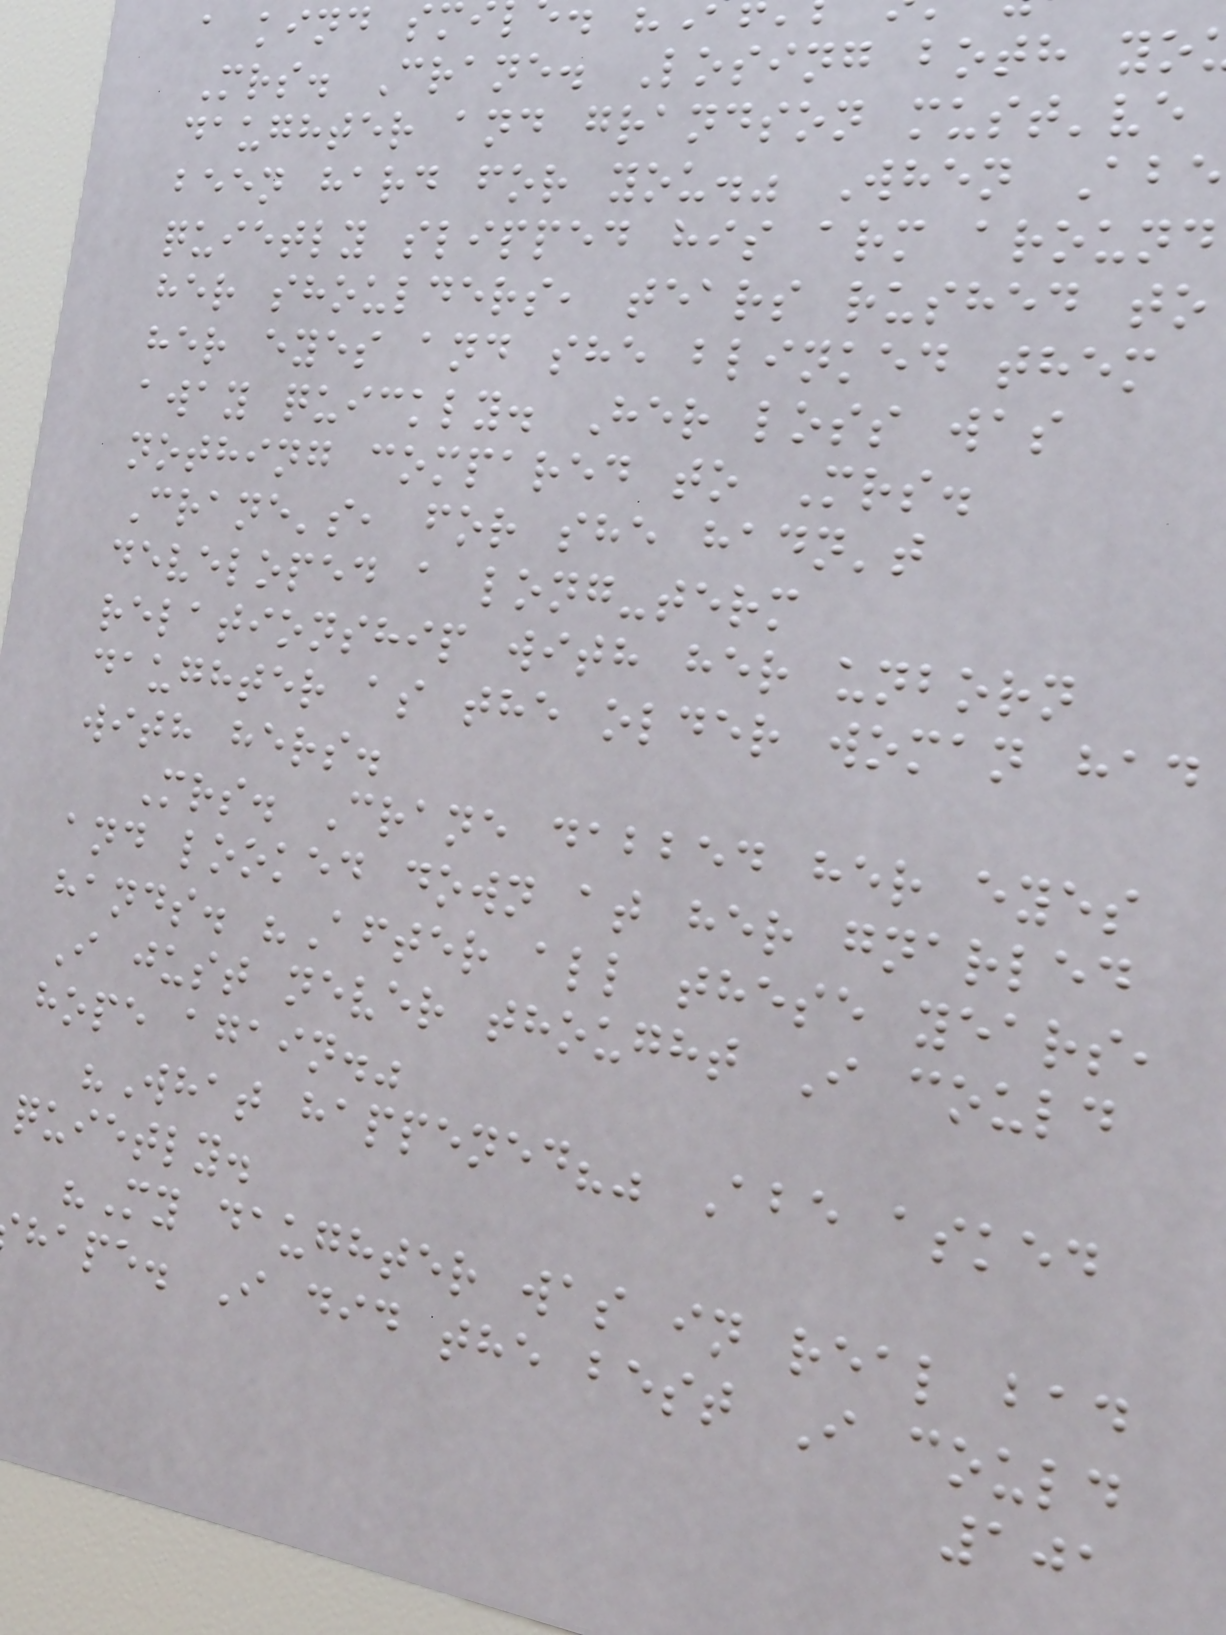a kind sm
Mrs. Crane. Losing both yo
daughter and grandson must've
been hard for you." When Abe
quietly slipped his arm around
her shoulders, tears rushed to
her eyes and she blinked them
away quickly. Her loss was
nothing compared to Mrs.
Crane's, for she hadn't
developed a long-term
relationship with her unborn
daughter as the older woman had
with hers.
Mrs. Crane dabbed her eyes
and looked down at her gnarled
hands. "After all these years,
I just never thought I could
hope again."
"What happened?" Abe asked
quietly.
"My daughter was in real bad
hape. I did the best I could
101
